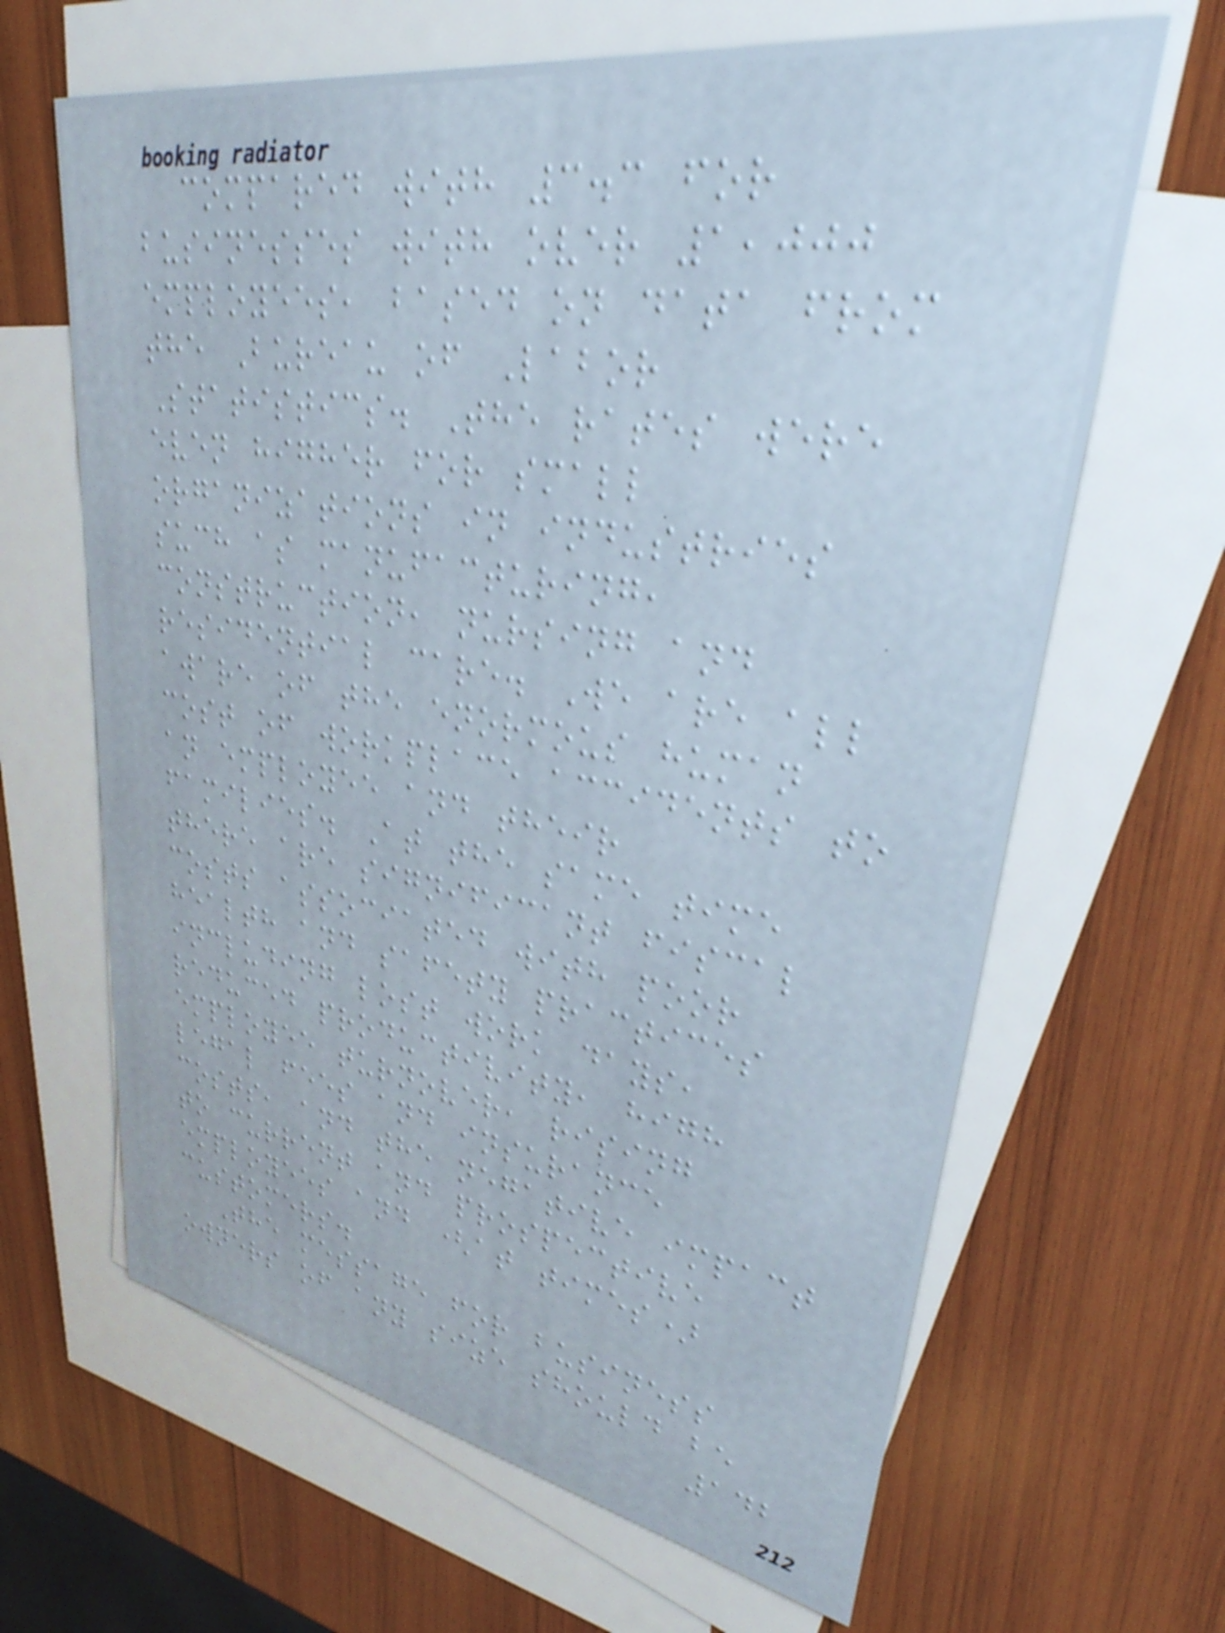compared with 3.3 for
businesses with over 1,000
employees, based on data from
the Bureau of Labor
Statistics. The rates were
even higher for small
organizations in industries
such as manufacturing,
construction, nursing and
residential care. We are all
aware of the enormous human
cost of workplace accidents to
an employee and their
families. At the same time
there are significant fiscal
costs associated with poor
health and safety practices
including lost work days,
reduced productivity, high
employee turnover, rising
legal fees and insurance
costs, and the negative impact
to current and prospective
employees and (at times)
customers.
The message for business
owners of any size should be
142
